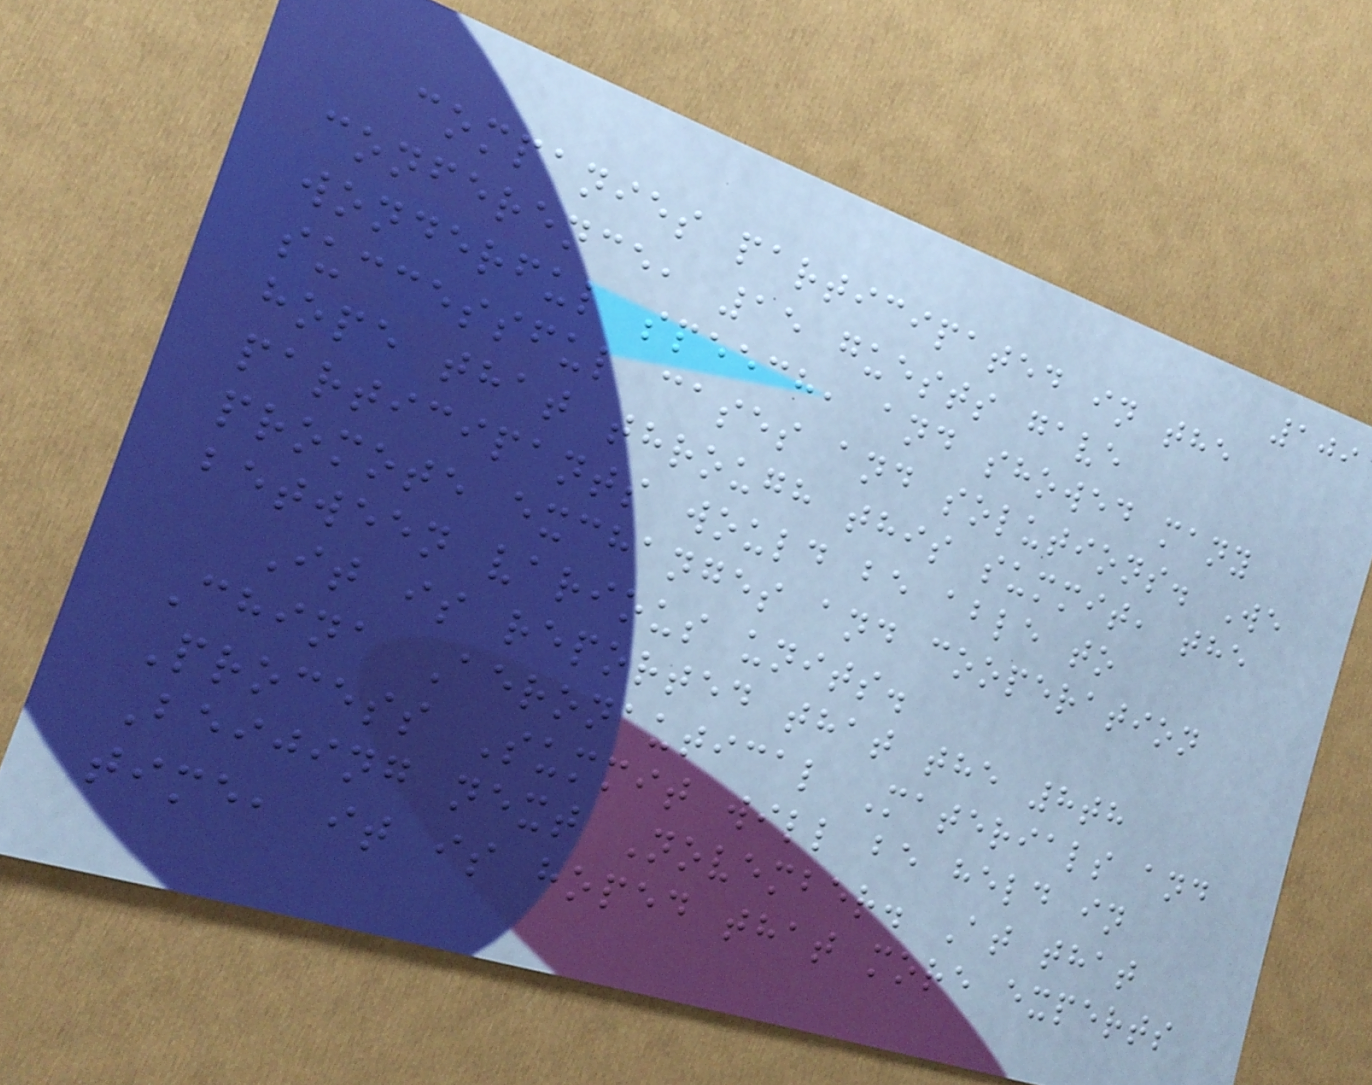109
companies participated in the
conference, 15 guests gave
wonderful speech, and showed many
successful cases and solutions. We
hope that through this summit, the
participants would be able to
promote exchanges and cooperation
between various units.
It is reported that the 8th
China Aeronautical Materials and
Process Summit will be held in
Beijing next November. At that
time, it is hoped that more experts
